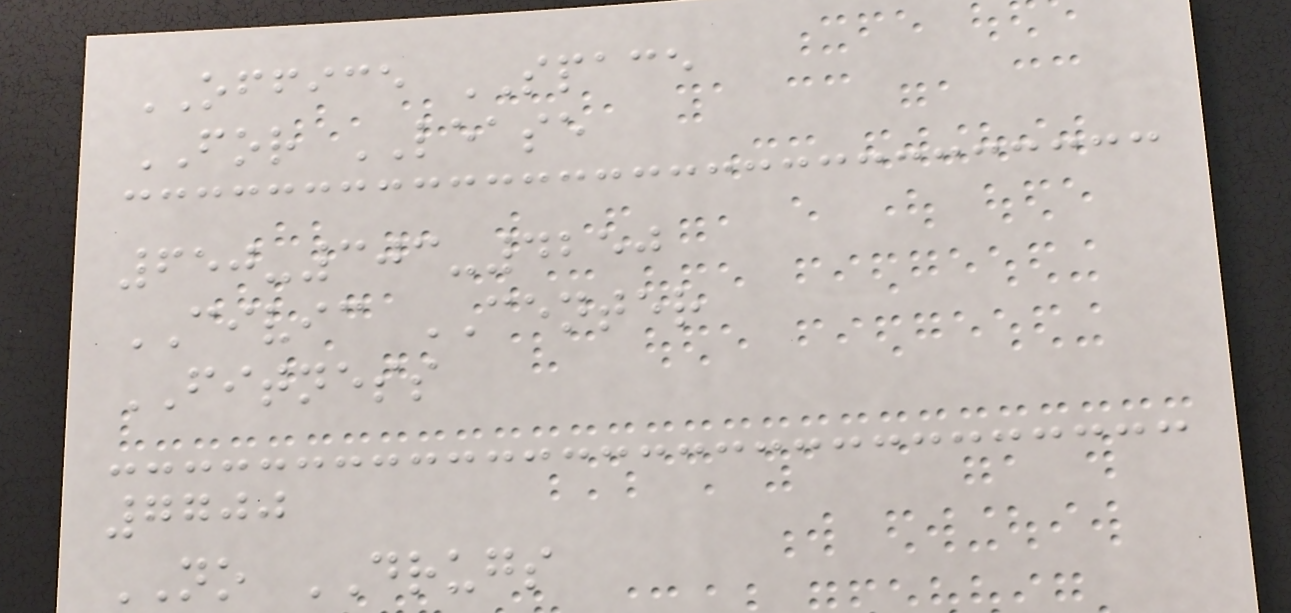OFFICE SPACE
FOR LEASE
650-303-4250
CIVIC CENTER
FITNESS
7700
NO DRUGS
